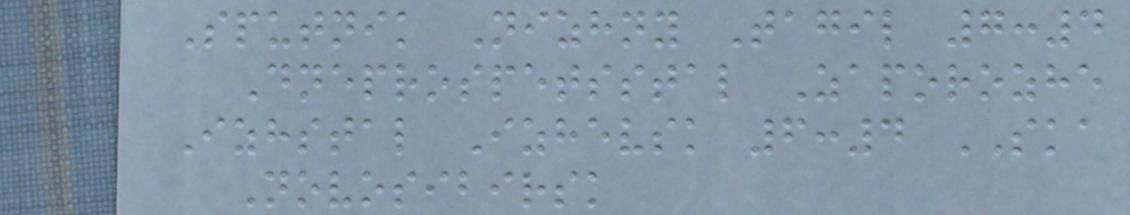Sputnik Nizhny Tagil 7:4
Dneprospetsstal Zaporozhe
Izhstal Izhevsk 6:4 SKA
Novosibirsk
